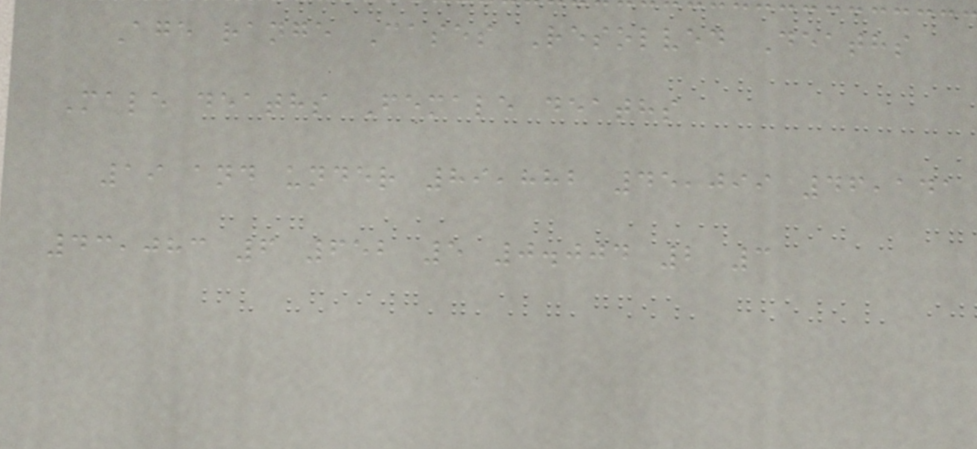Age range Cases Resolved Deaths
Male deaths Female deaths
19 and under 89,882 45,099 46,141
43,083 6 652 5 0.004 2 3
